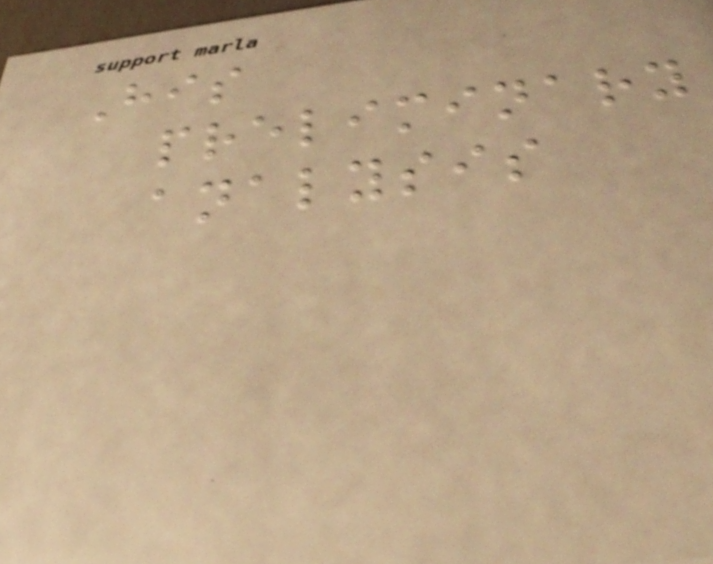His
preliminary
analysis
